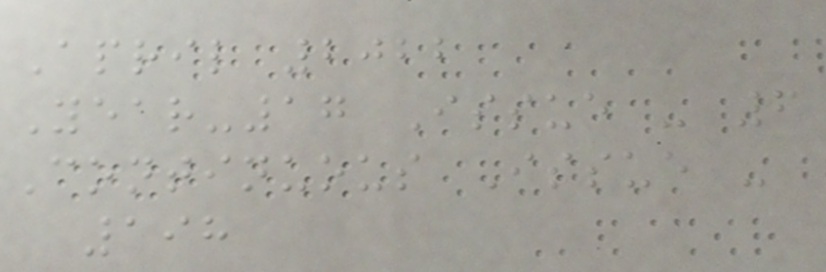April 2022
Year-17 Issue - 6
Continuous Issue -
198
